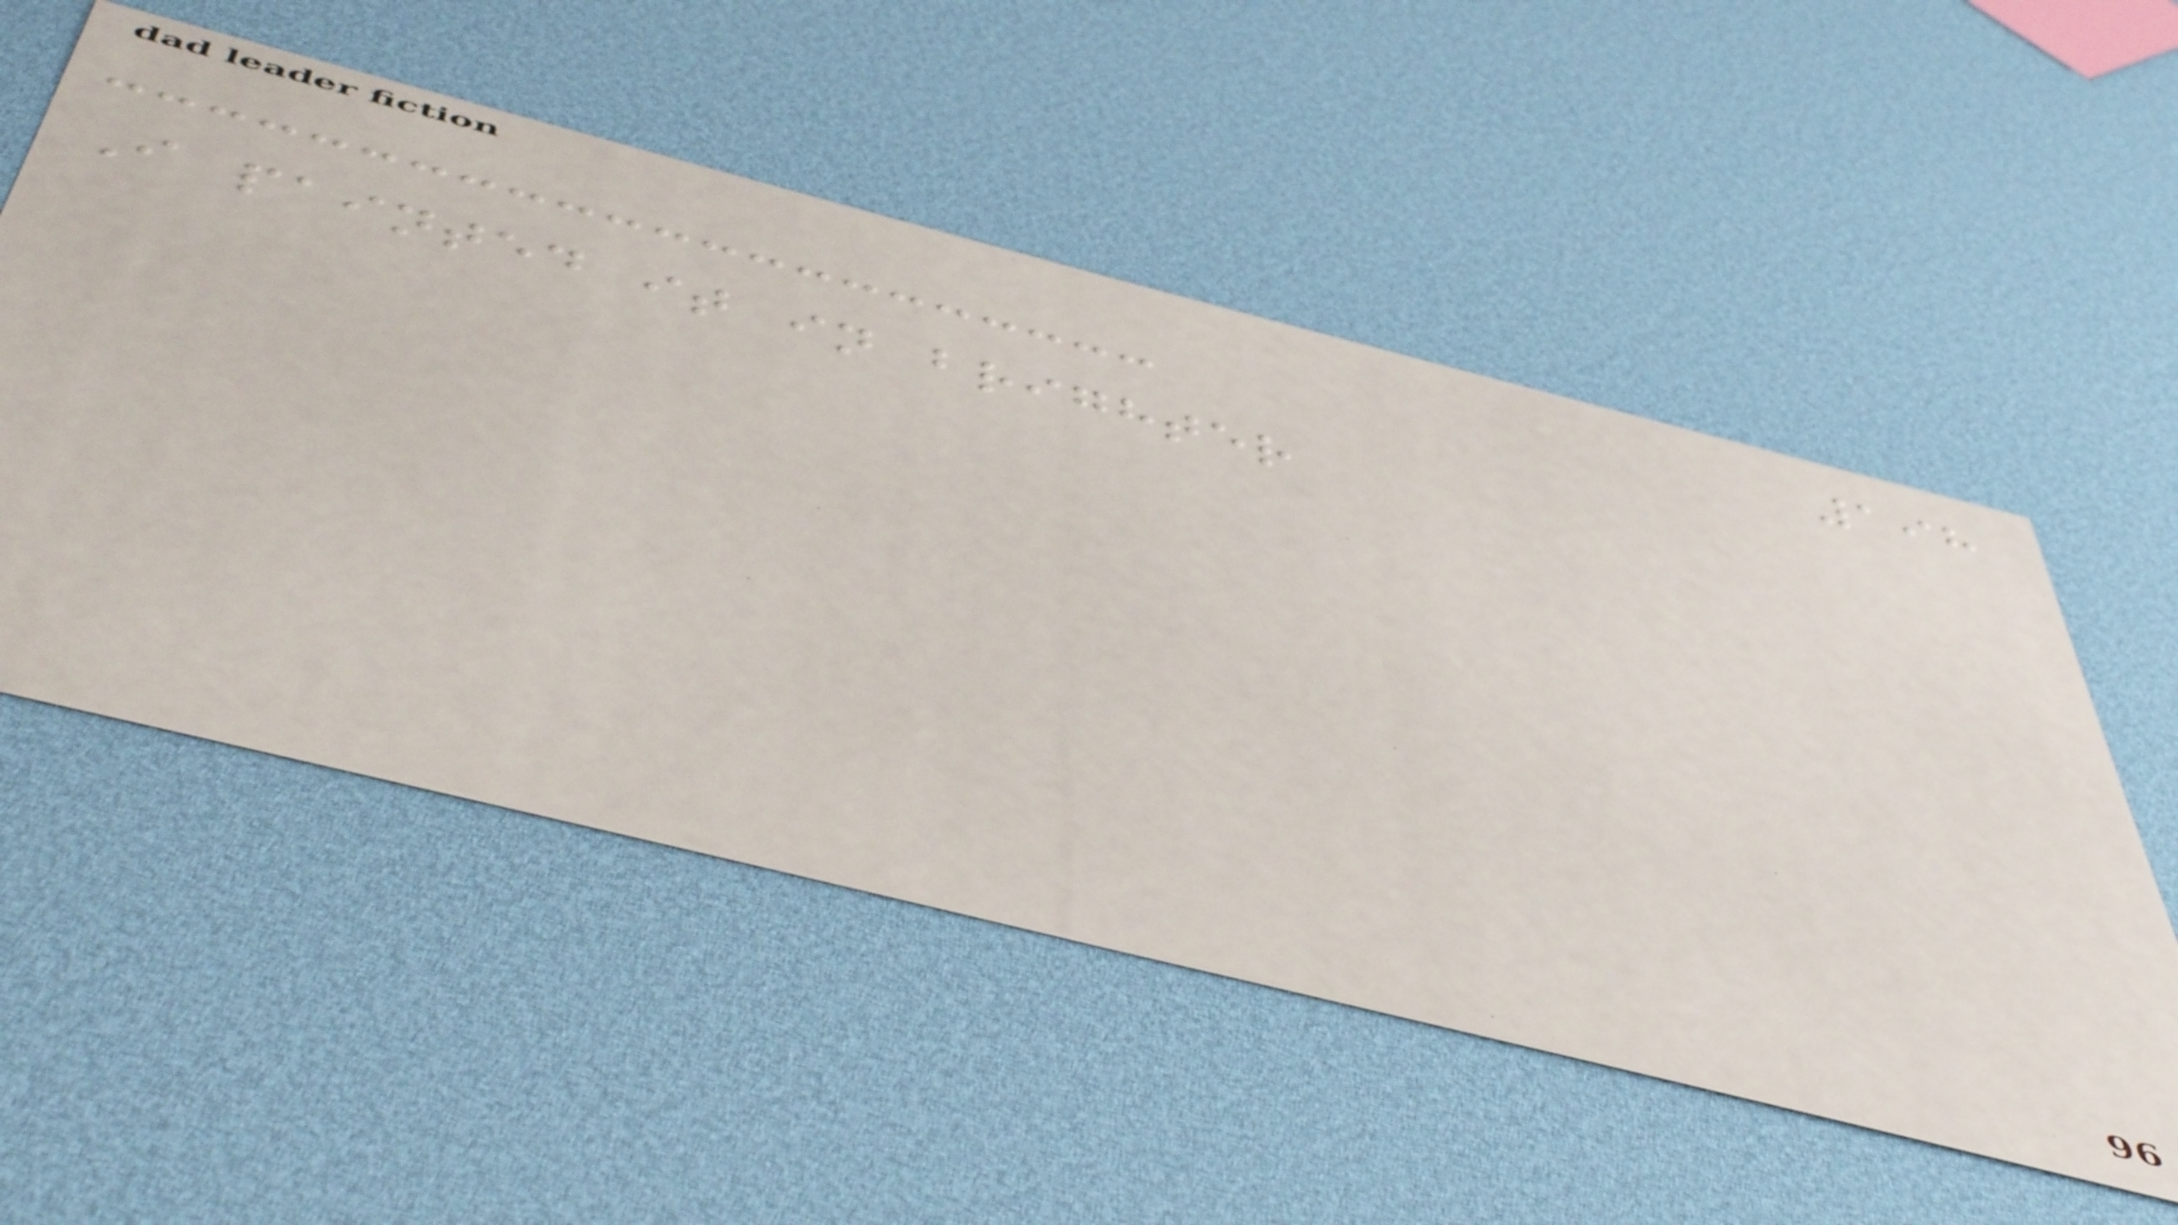198
I painted it in brighter
